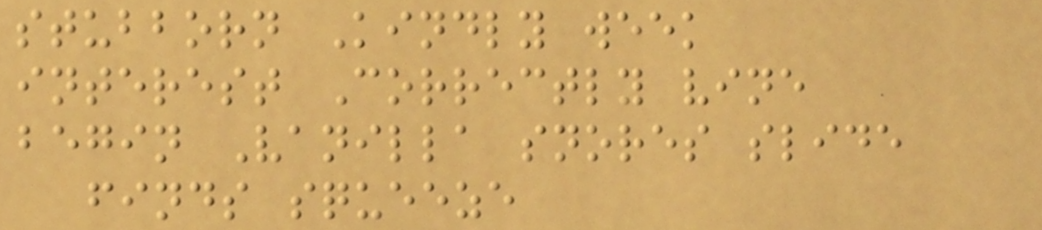stubborn Kindly week
interest Correctly vine
begin Vanilla snores slide
finds squeeze
